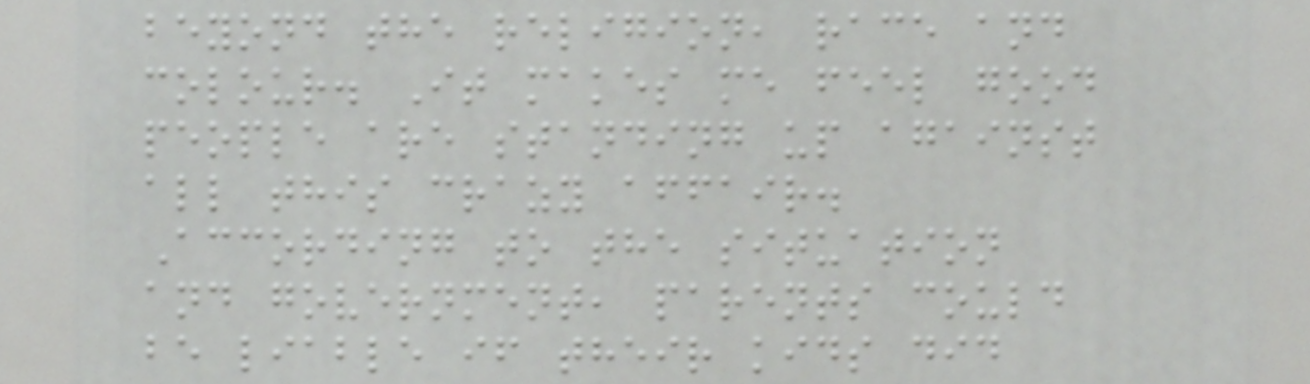beyond the religion, race and
colour. It makes me feel good
people are standing up against
all this crazy affair.
According to the situation
and government, parents could
be liable if their kids did
